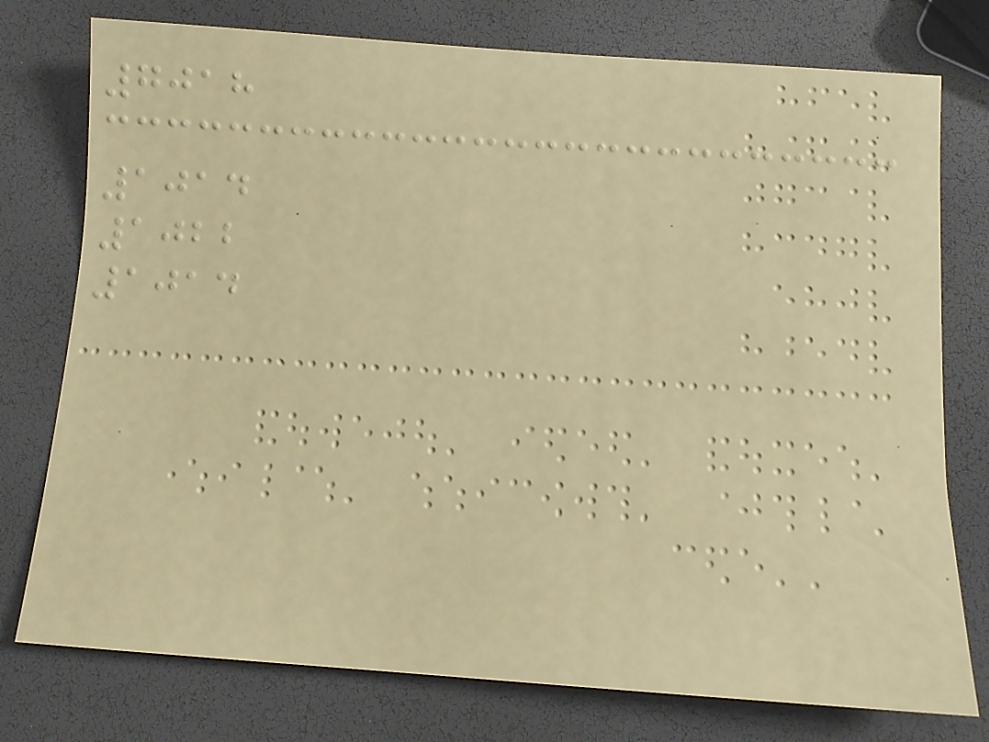7018
1014
1022
1014
